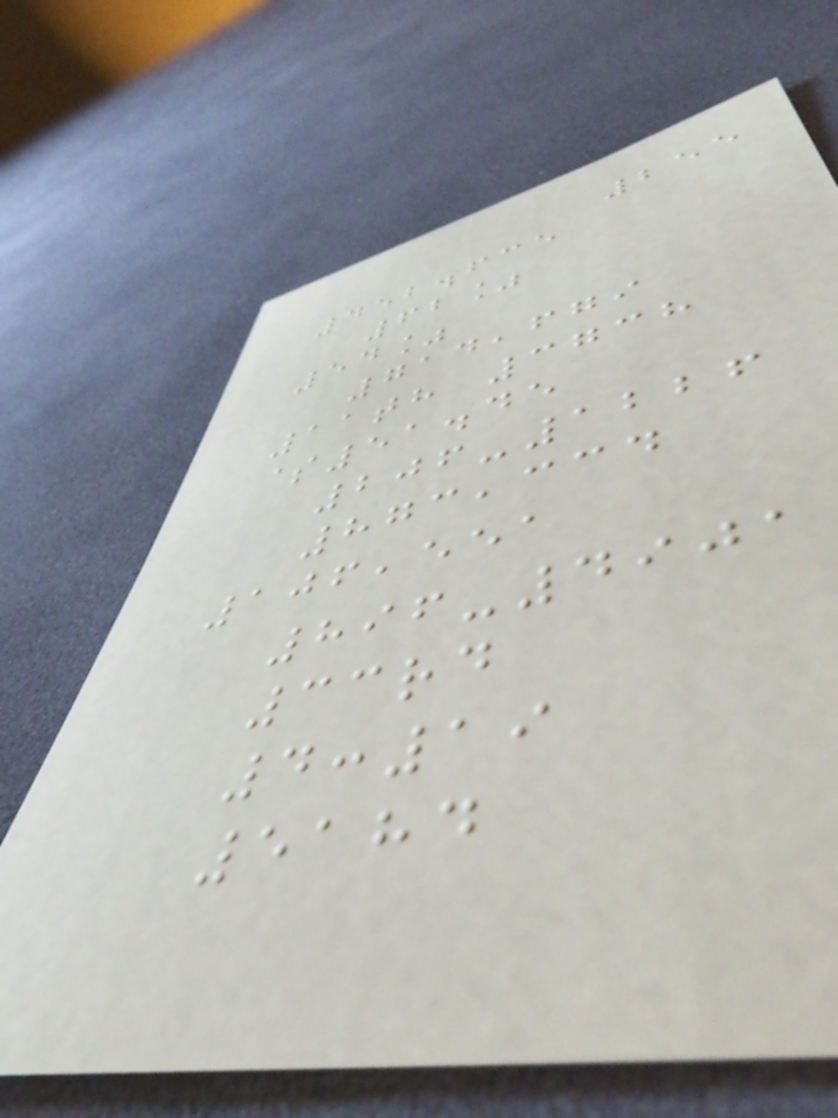255
452.635
62%
54%
714,679
11th 3738
$51.45
206-1226
873,334
106,551
896-4901
33rd
4:19
5184
